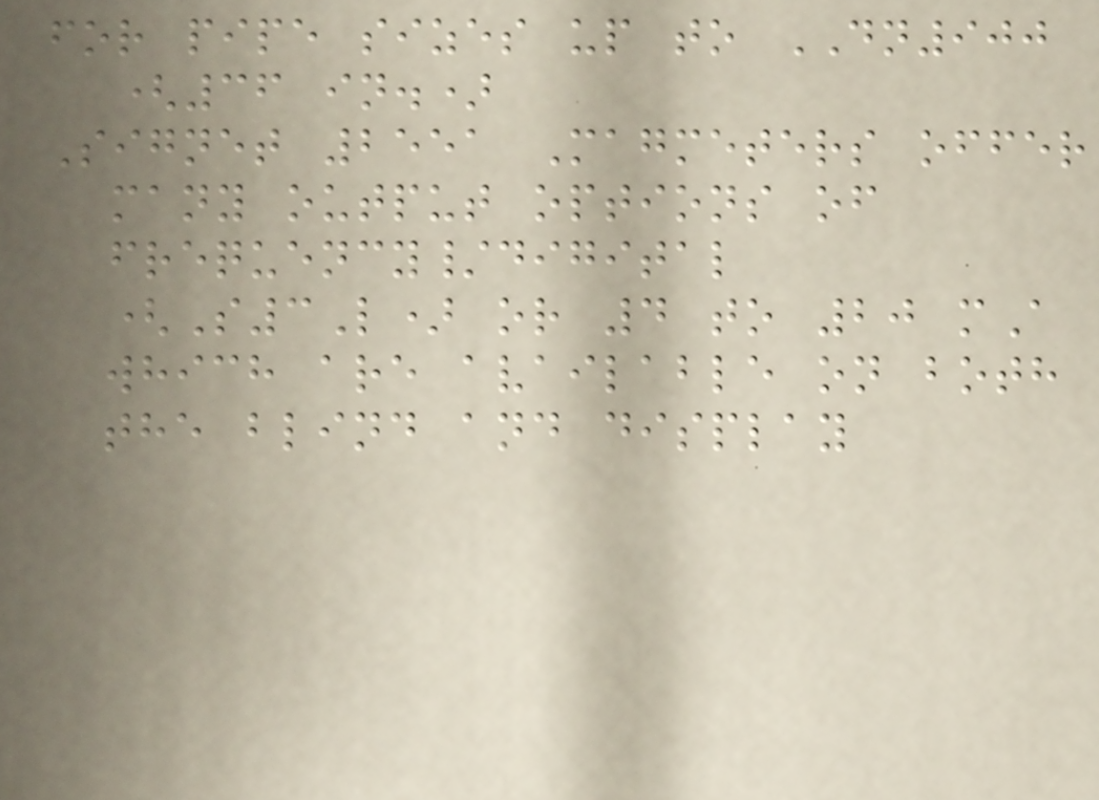for pipe sizes up to DN900
(36 in.)
Signet 2551 Magmeters offer
many output options of
frequency/digital
(S3L) or 4 to 20 mA
which are available on both
the blind and display
